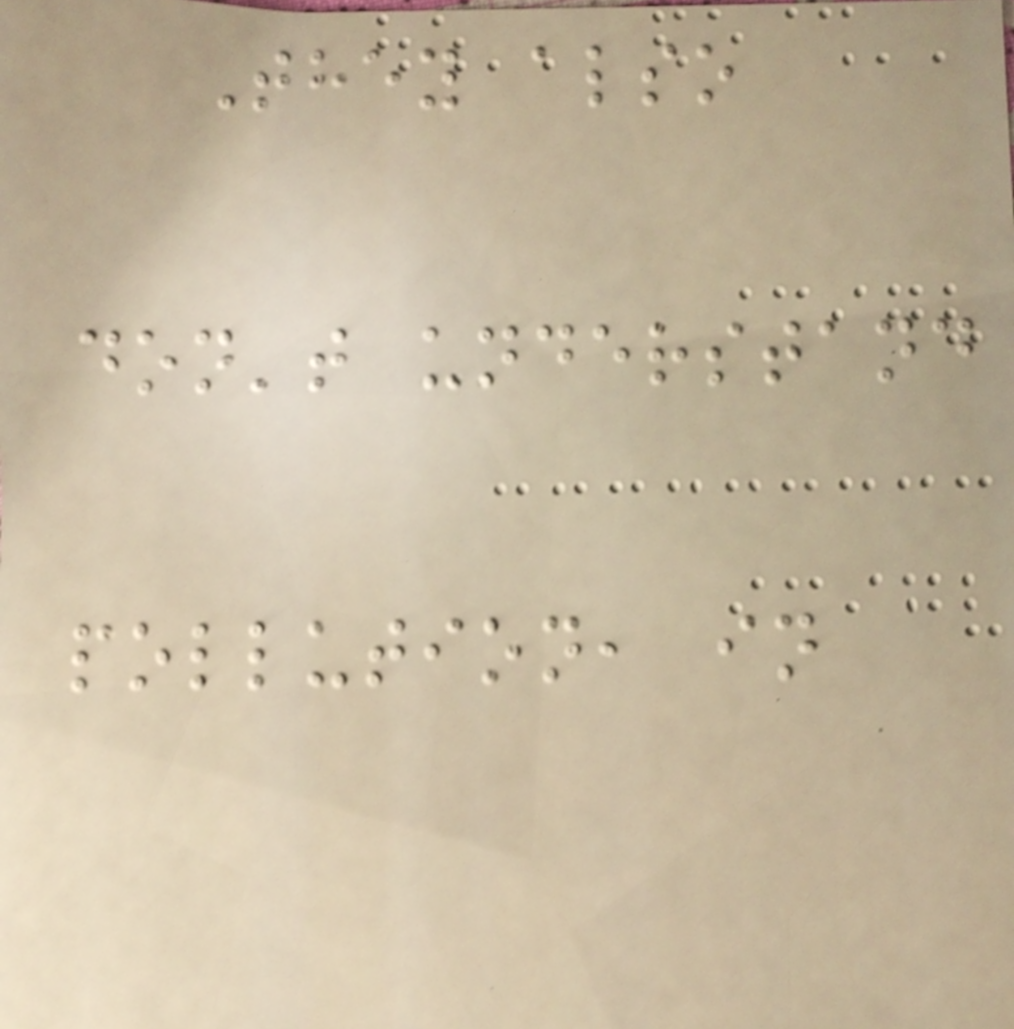They also
don't understand
pollution, in
